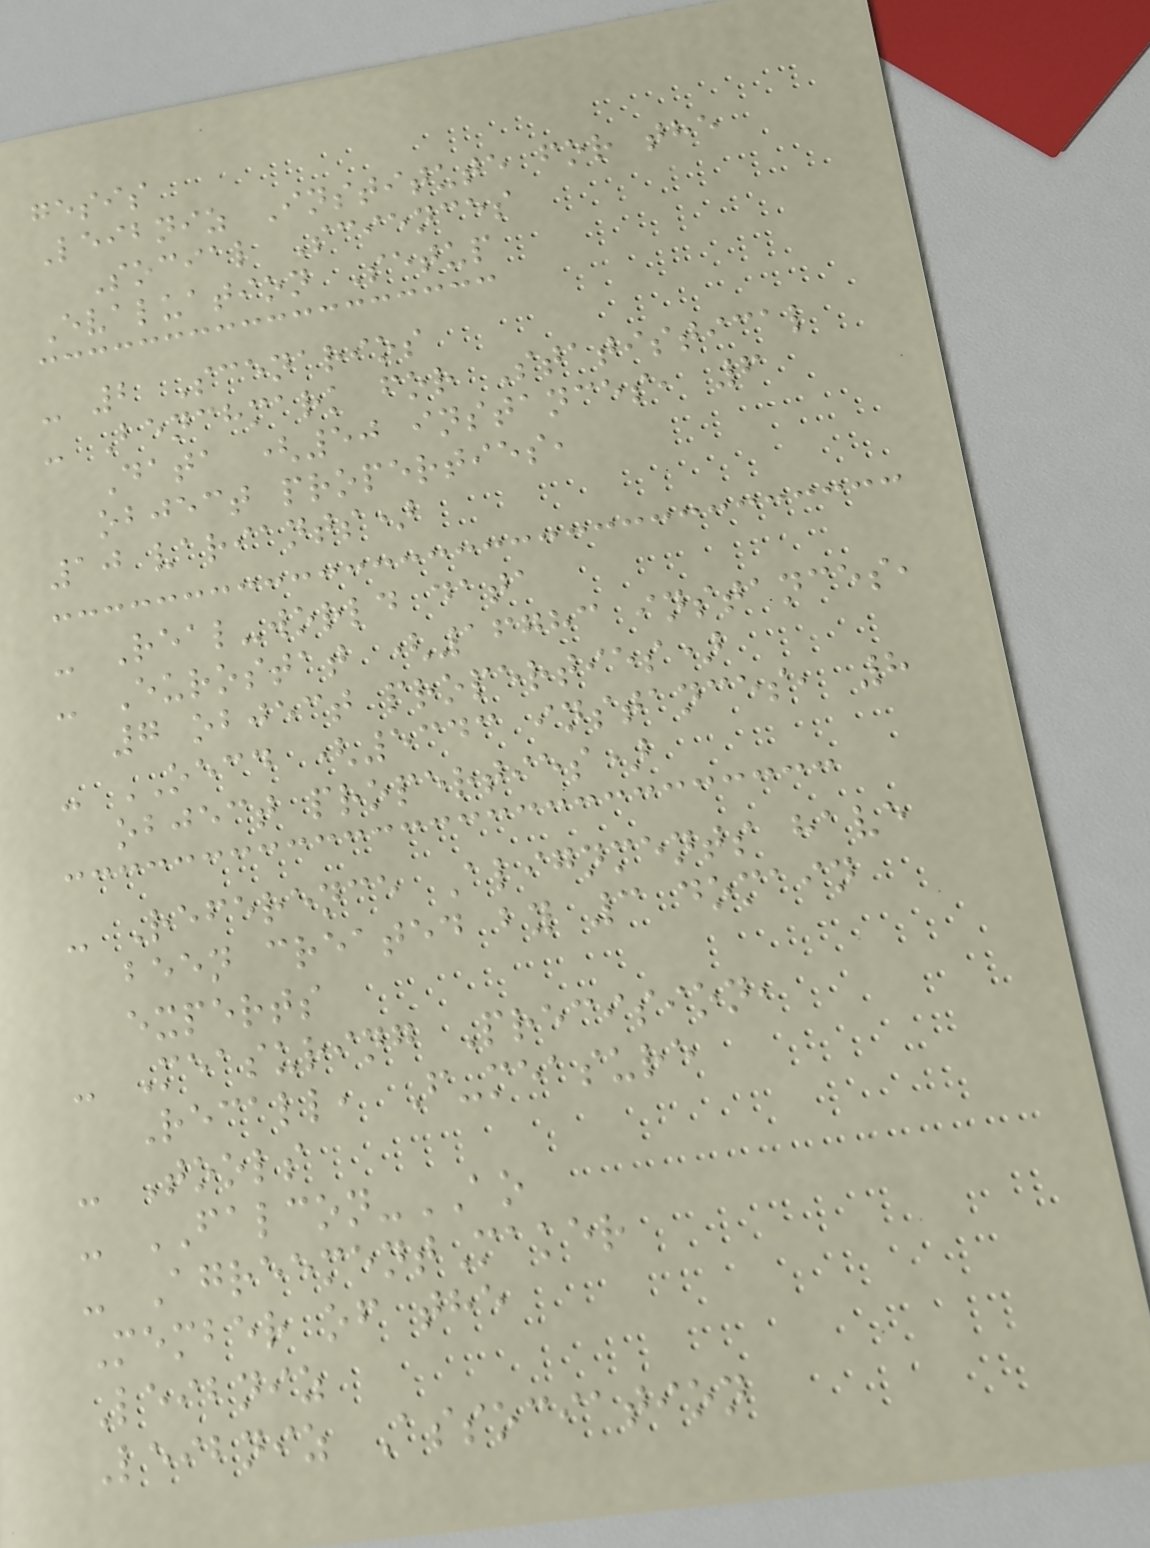gesis
Leibniz Institute for the
Social Sciences
Evaluation Setup
- 2 Scenarios
- Benchmark for Statistical
Data (50 instances, 6
object properties,
10 variants)
- Real-world data
- Eurostat (16783 instances,
7 object properties)
- OECD (5343 instances, 8
object properties)
- Reference Alignments have
been created by 3 domain
experts
- Measuring Precision,
Recall, F-measure
- Tools
- FALCON-AO
- AgreementMaker
Member of the
Leibniz
Leibniz Association
